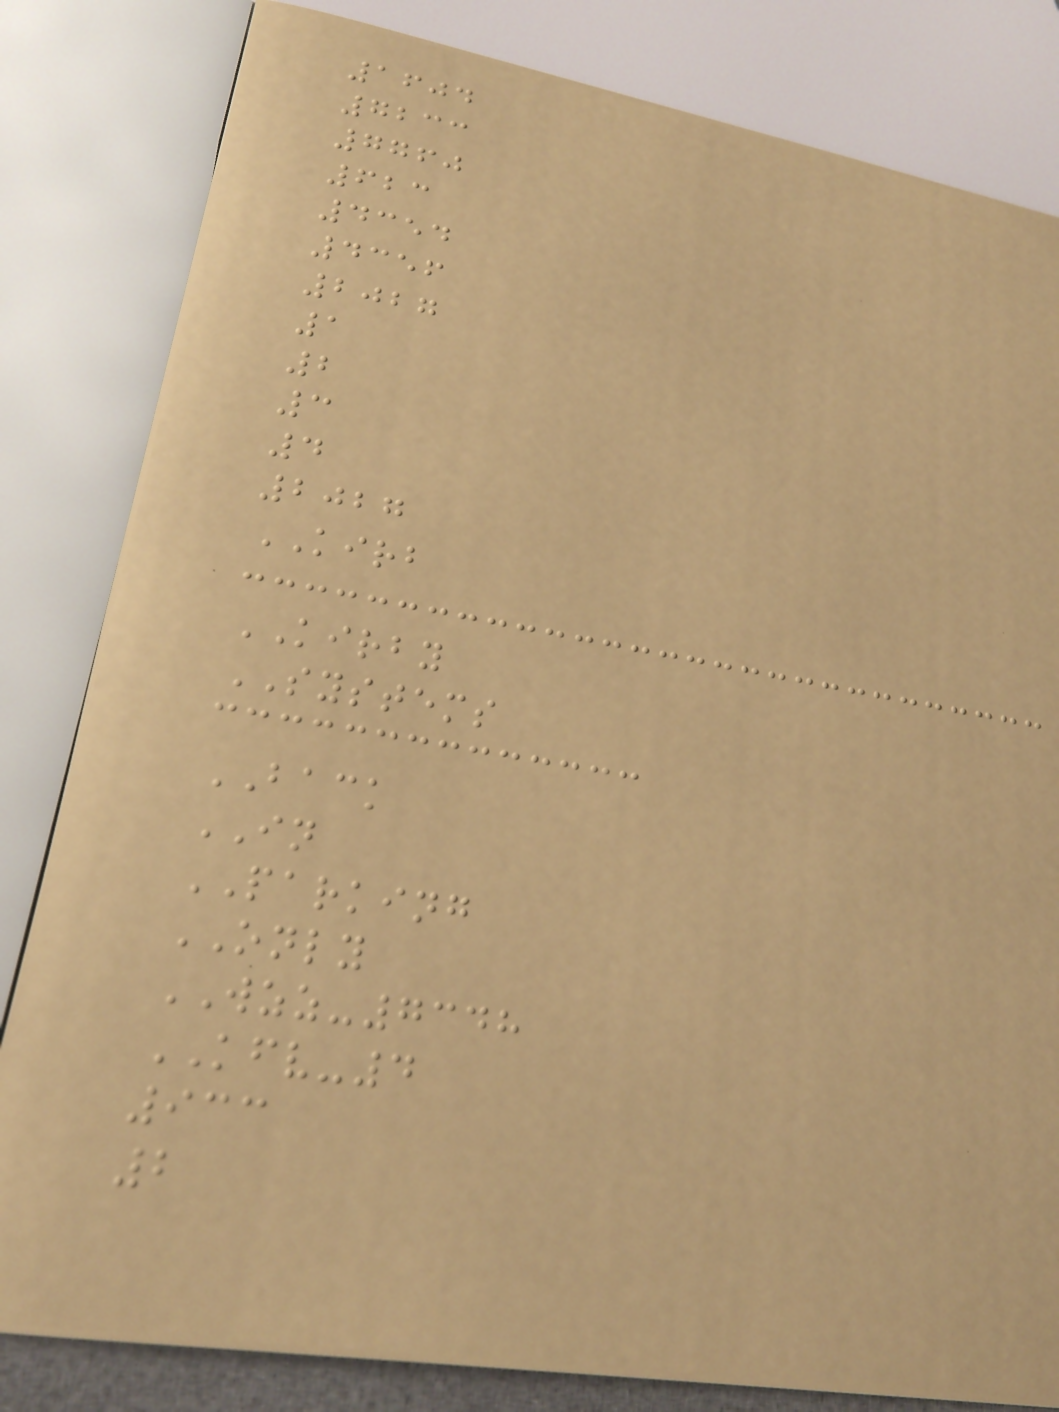1604
7233
7760
623
4354
4356
2027
1
2
3
4
2027
KIRB
KIRBY
SYSTEMS
BACK
IN
PARKING
ONLY
WZZ-7348
KFV-4
933
2
